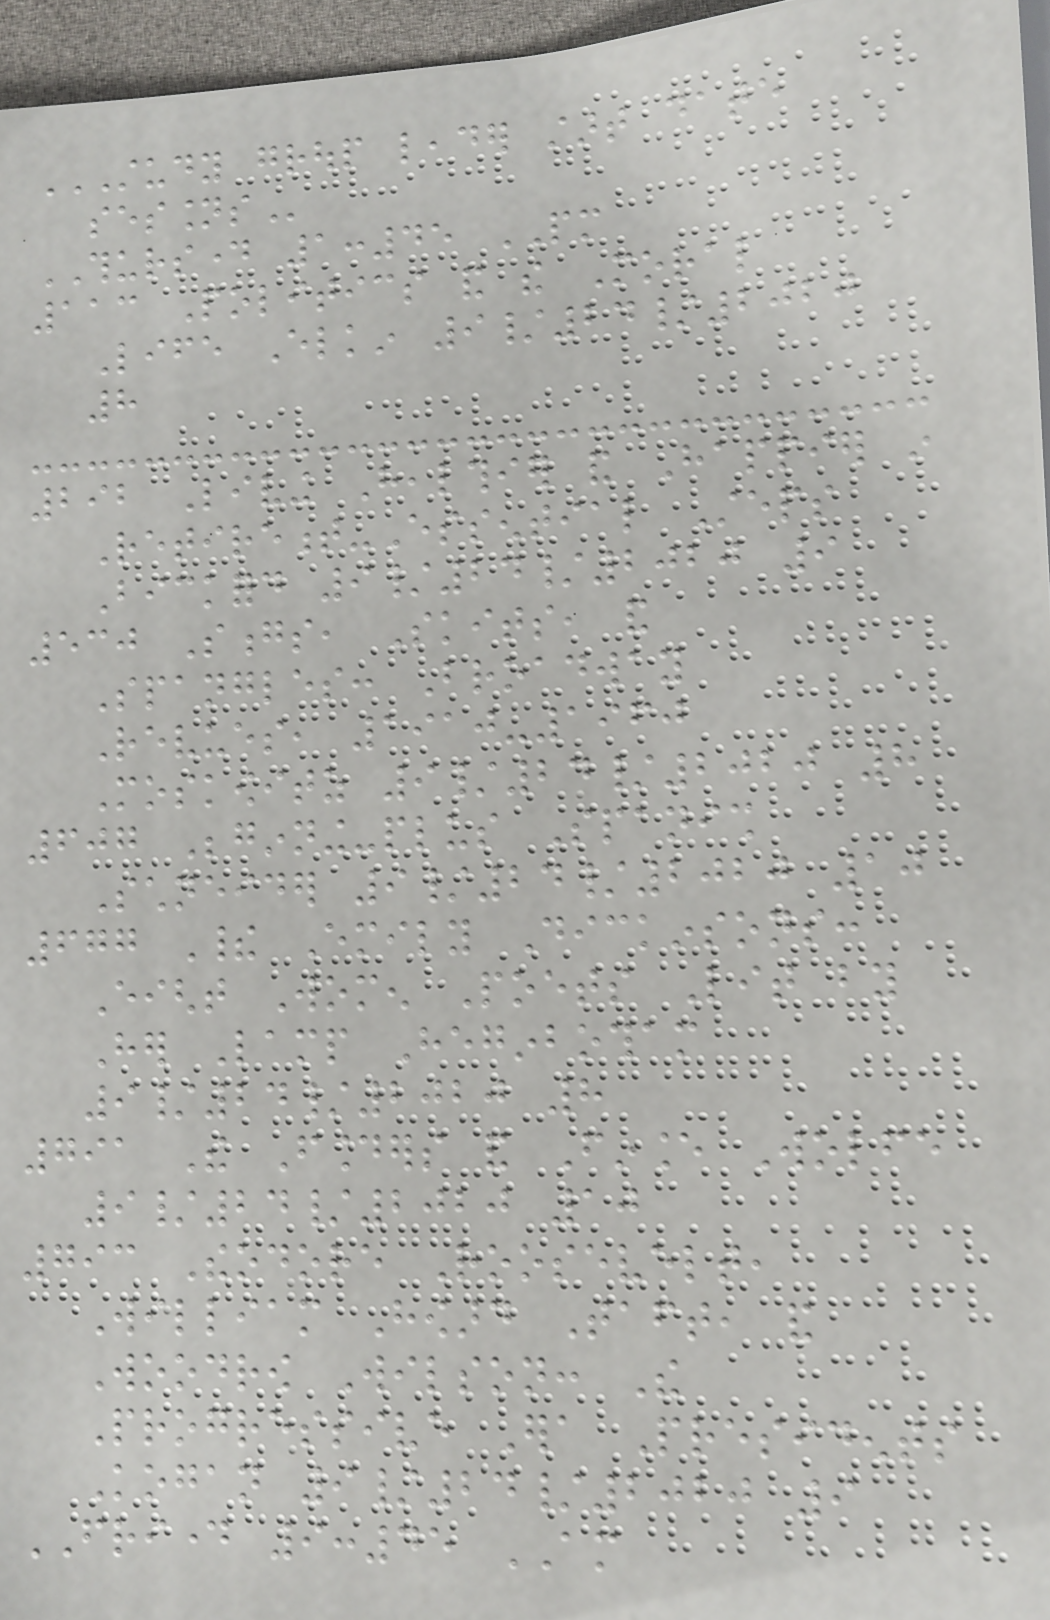STUDY GROUP LEADER START DATE
SESSIONS
THURSDAY 1:45 PM
113 Politics and the Moral
Life Elkin 9/24/2020
8
292 Living Healthier and Happier in
Retirement-Essential Steps
Bickford 9/24/2020 9
530 Songs, Skits, and
Spangles: Broadway
Revues, 1910-1960
Moskowitz 9/24/2020 8
607 Beginning-plus Spanish
Schneider 9/24/2020 10
677 Their Emily Dickinsons:
Eight Women Poets Lit by
Her Lamp Heginbotham
9/24/2020 8
791 The Founders and Finance Wolfe
9/24/2020 10
793 Theodore Roosevelt,
William Howard Taft, and
Woodrow Wilson: The
Progressive Era Presidents
Kogan 9/24/2020 9
FRIDAY 9:45 AM
